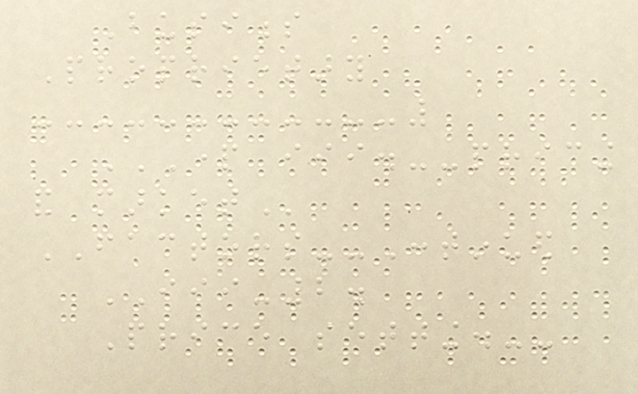Business
Proprietary
PART III.--PRICING
AND MARKET
FACTORS--Continued
III-2.
Price setting.--
